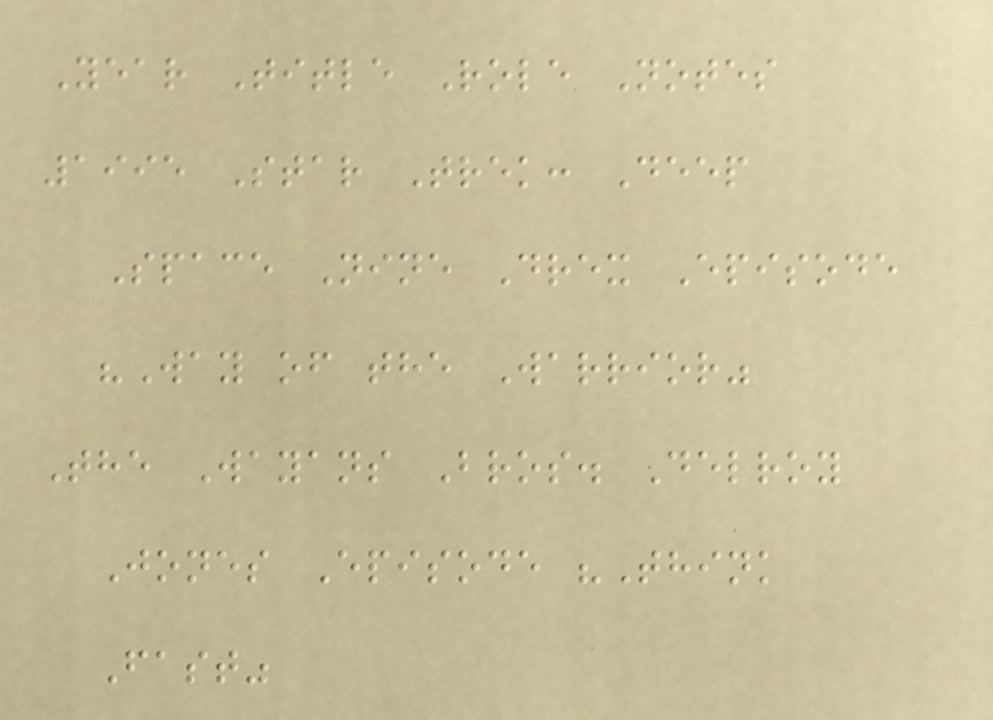Year Title Role Notes
1995 Star Trek: Deep
Space Nine Drex Episode
"Way of the Warrior"
The Wayans Bros. Delroy
Jones Episode "Think
Fast"
